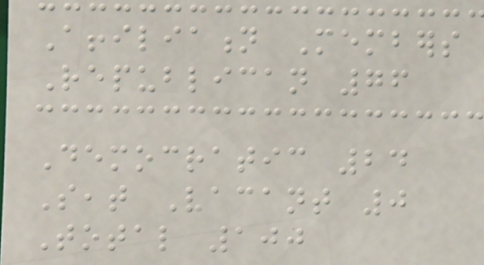Affiliation Members
Republican 76
Democratic 24
Seat Vacant 0
Total 100
